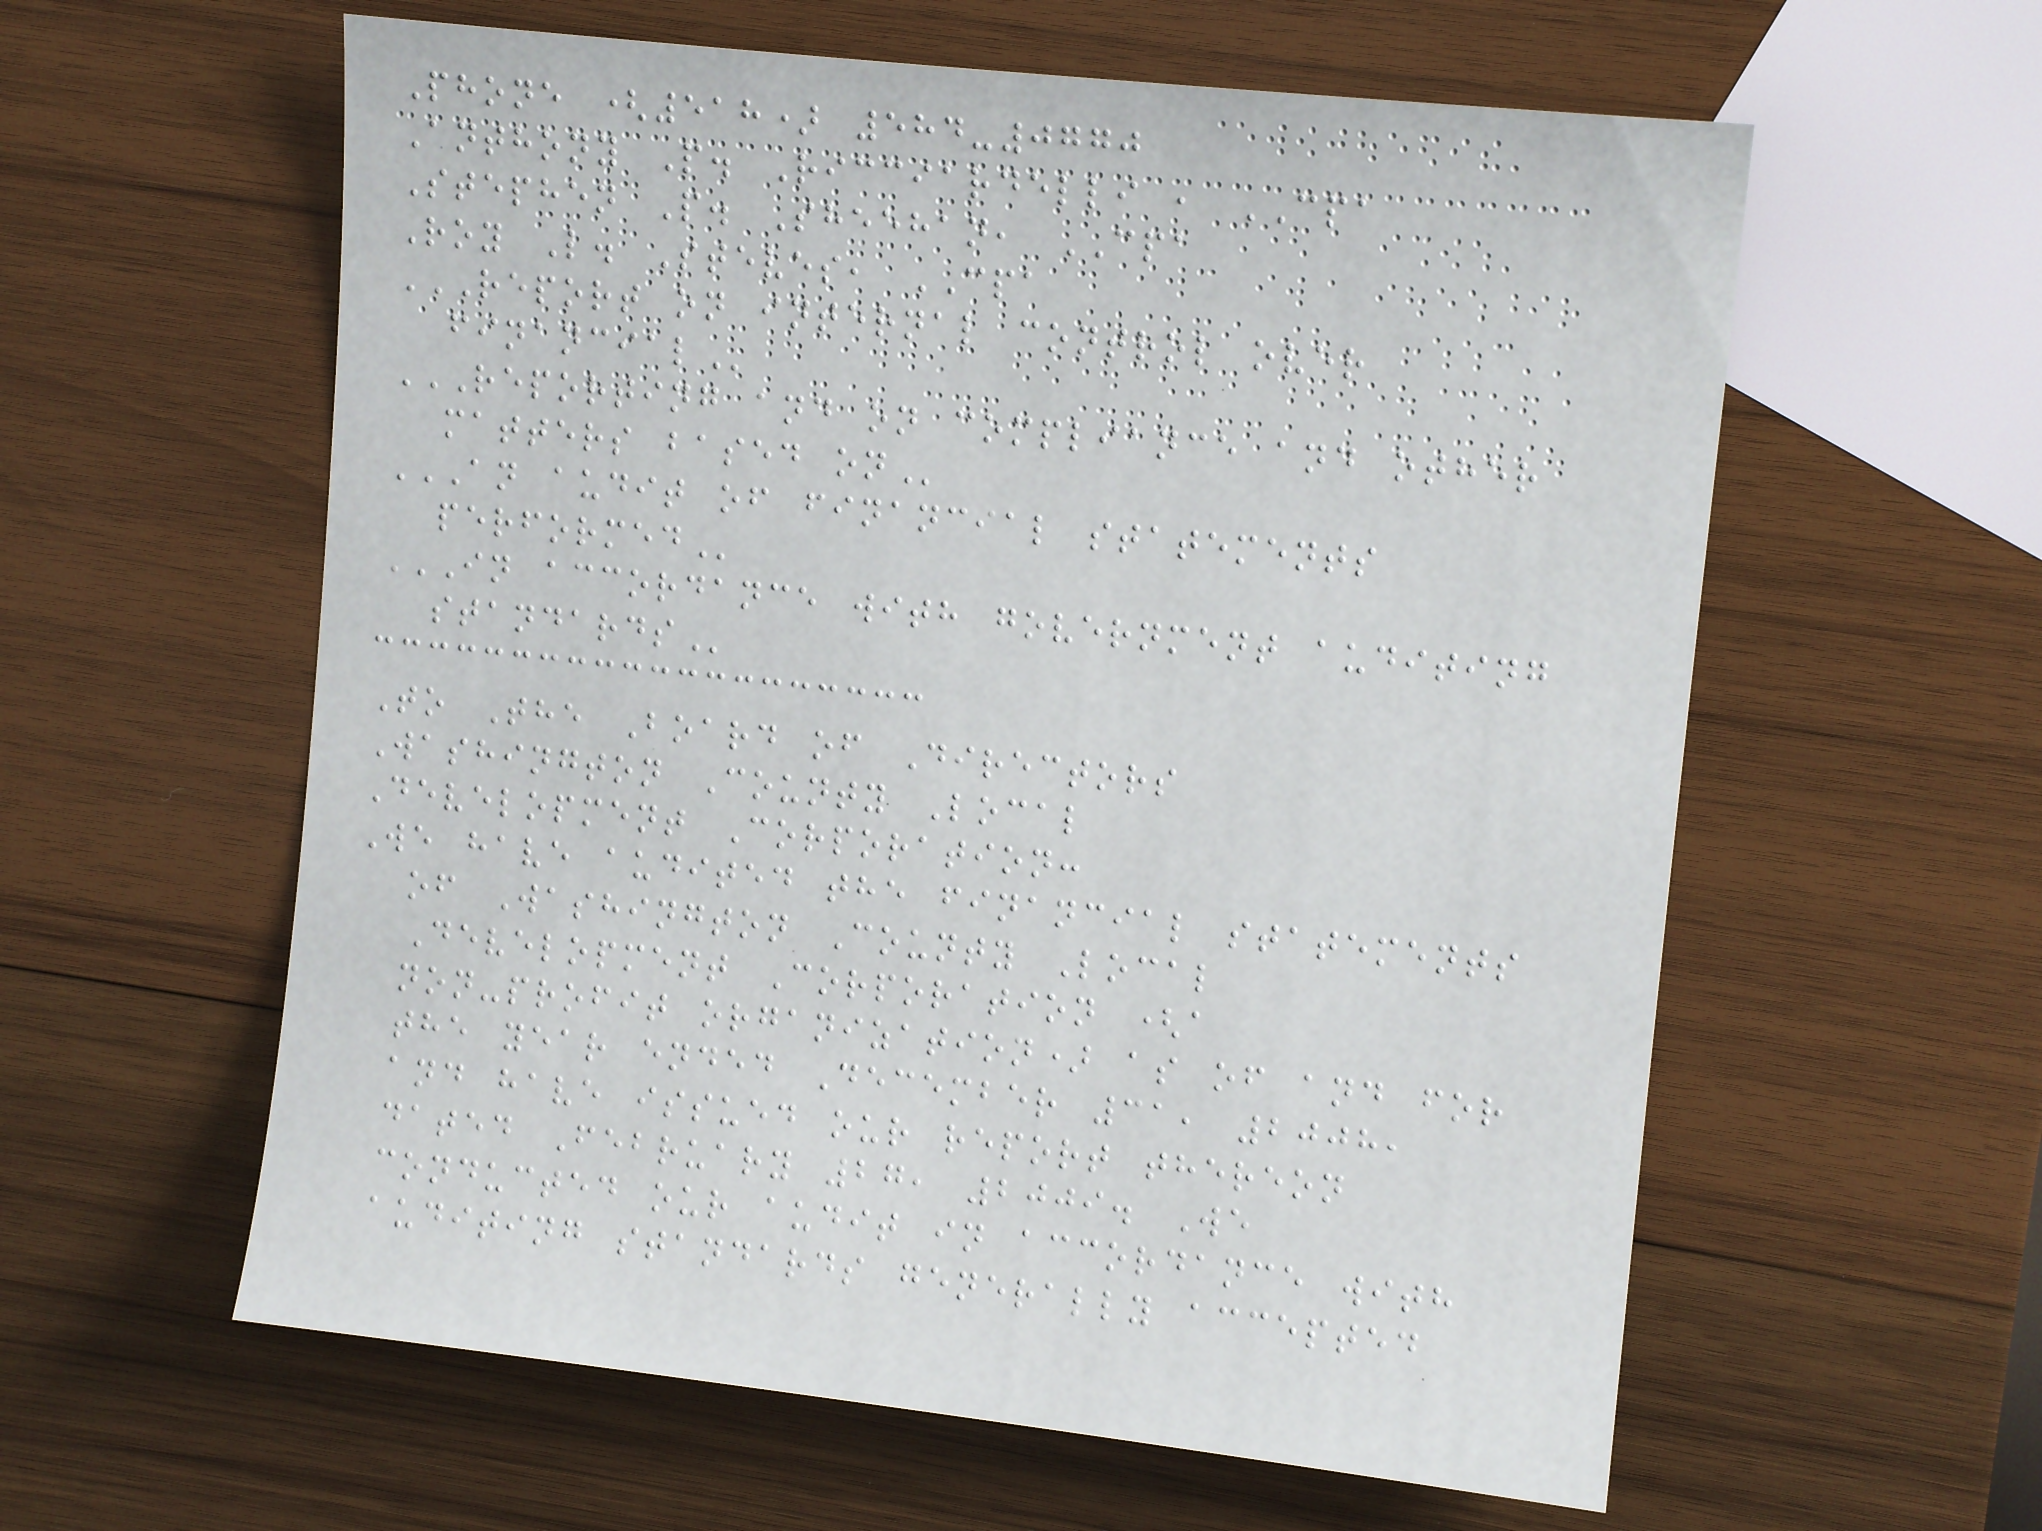Phone (518) 584-0770
Anthony P. Ricciardelli , CPA
Stephen P. Sheehan, CPA
Roy L. Steves, CPA
REPORT ON INTERNAL CONTROL OVER
FINANCIAL
REPORTING AND ON COMPLIANCE AND OTHER
MATTERS BASED ON
AN AUDIT OF FINANCIAL STATEMENTS
PERFORMED
IN ACCORDANCE WITH GOVERNMENT AUDITING
STANDARDS
To The Board of Directors
Washington County Local
Development Corporation:
We have audited the financial statements
of Washington County Local
Development Corporation (a
non-profit organization) as of and for
the year ended December 31, 2008,
and have issued our report thereon
dated February 27, 2009. We
conducted our audit in accordance with
auditing standards generally accepted
